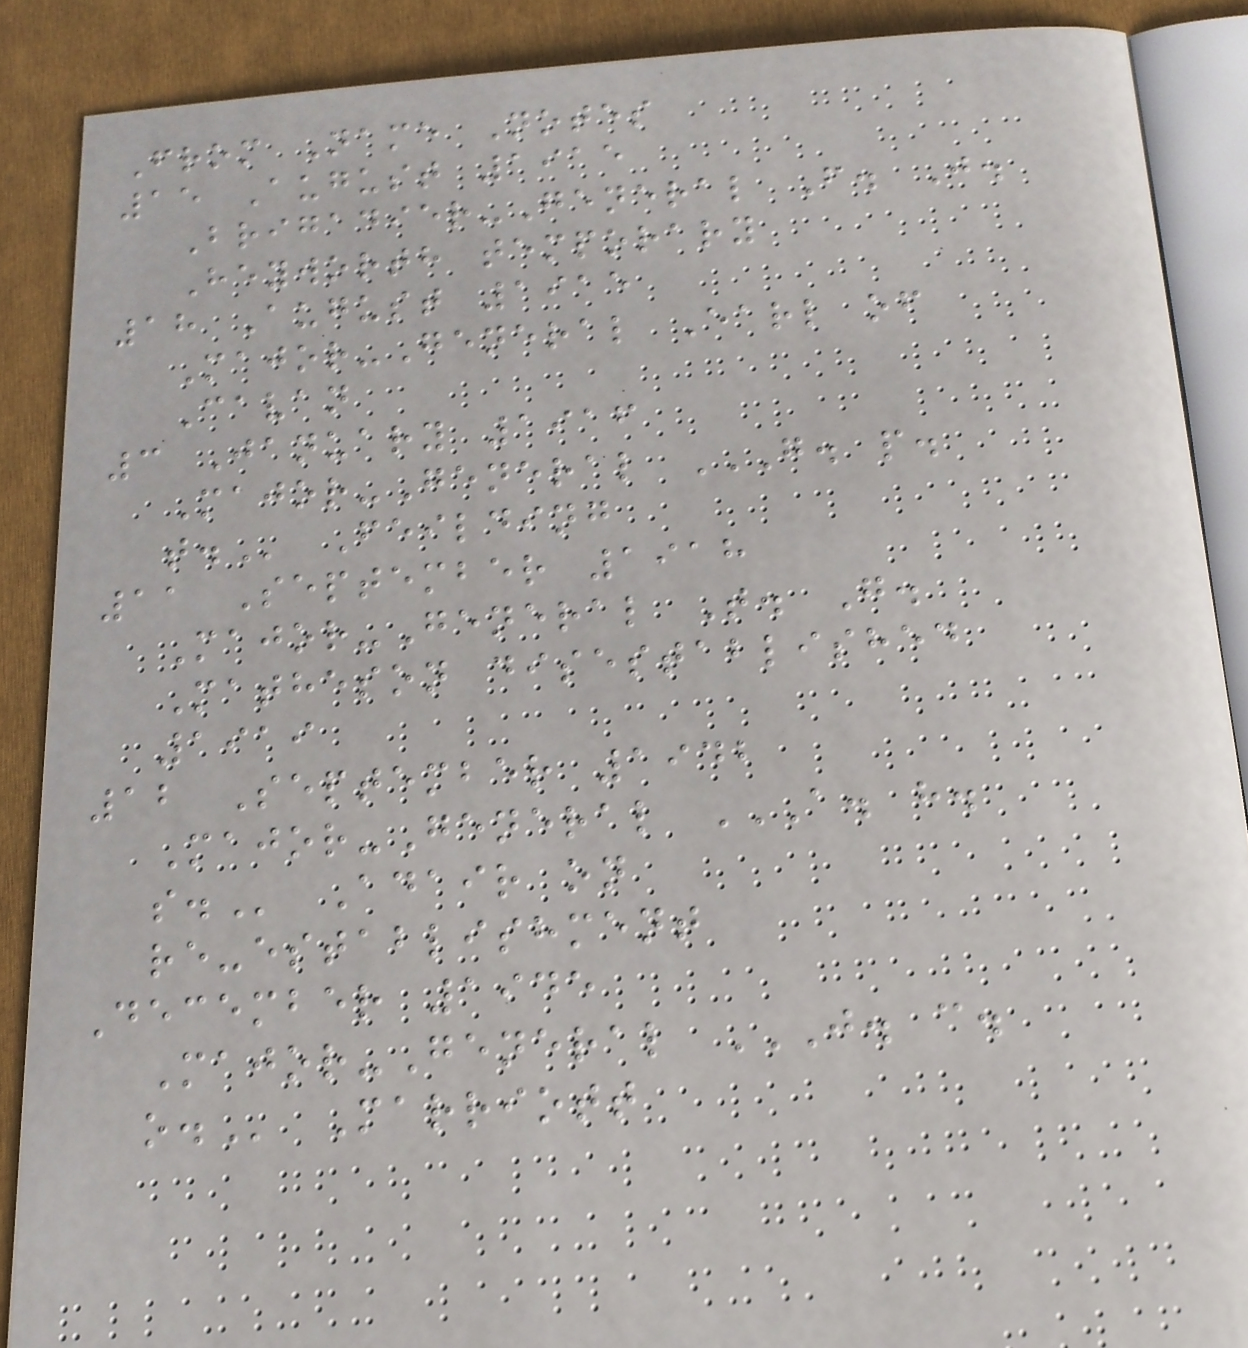From Name Notes
15 August 1915
Brigadier-General F. J.
Heyworth temporary
18 August 1915
Major-General Earl of
Cavan
3 January 1916
Major-General G. P.
T. Feilding
11 September 1918
Major-General T. G.
Matheson disestablished
1919
12 September 1942
Major-General A. H.
S. Adair on
re-establishment
December 1945
Major-General J. C.
O. Marriott
